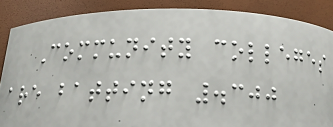Community colleges
are batting .300
